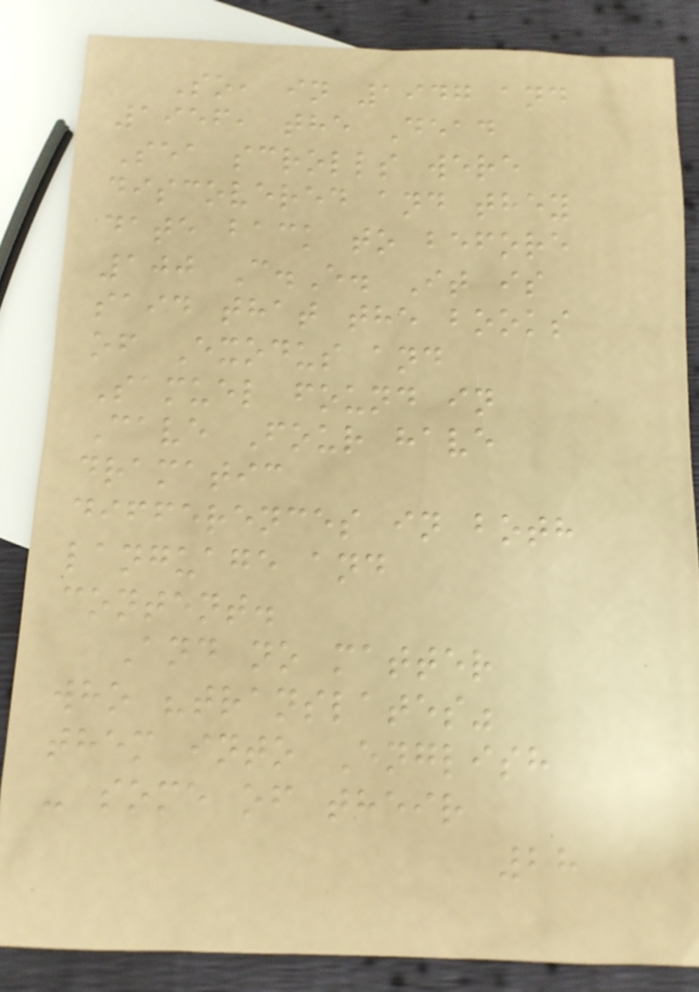So, in 1947 and
1956, the Dead
Sea scrolls were
discovered and they
date back to before
100 C.E. It is
said that the books
of Exodus and
Samuel found in
Cave Four have
dramatic
differences in both
language and
content.
And no matter
who "translates"
them into English
- some of their
28
